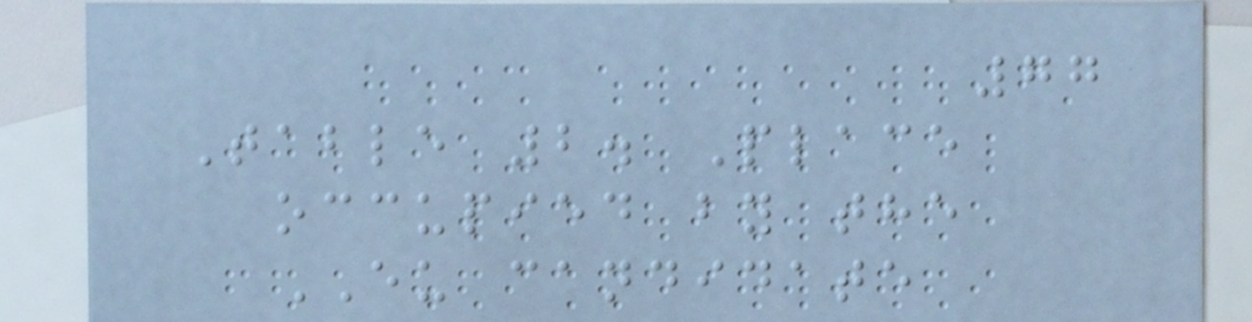77
Table 2. Place
occupied by the
EU candidate
